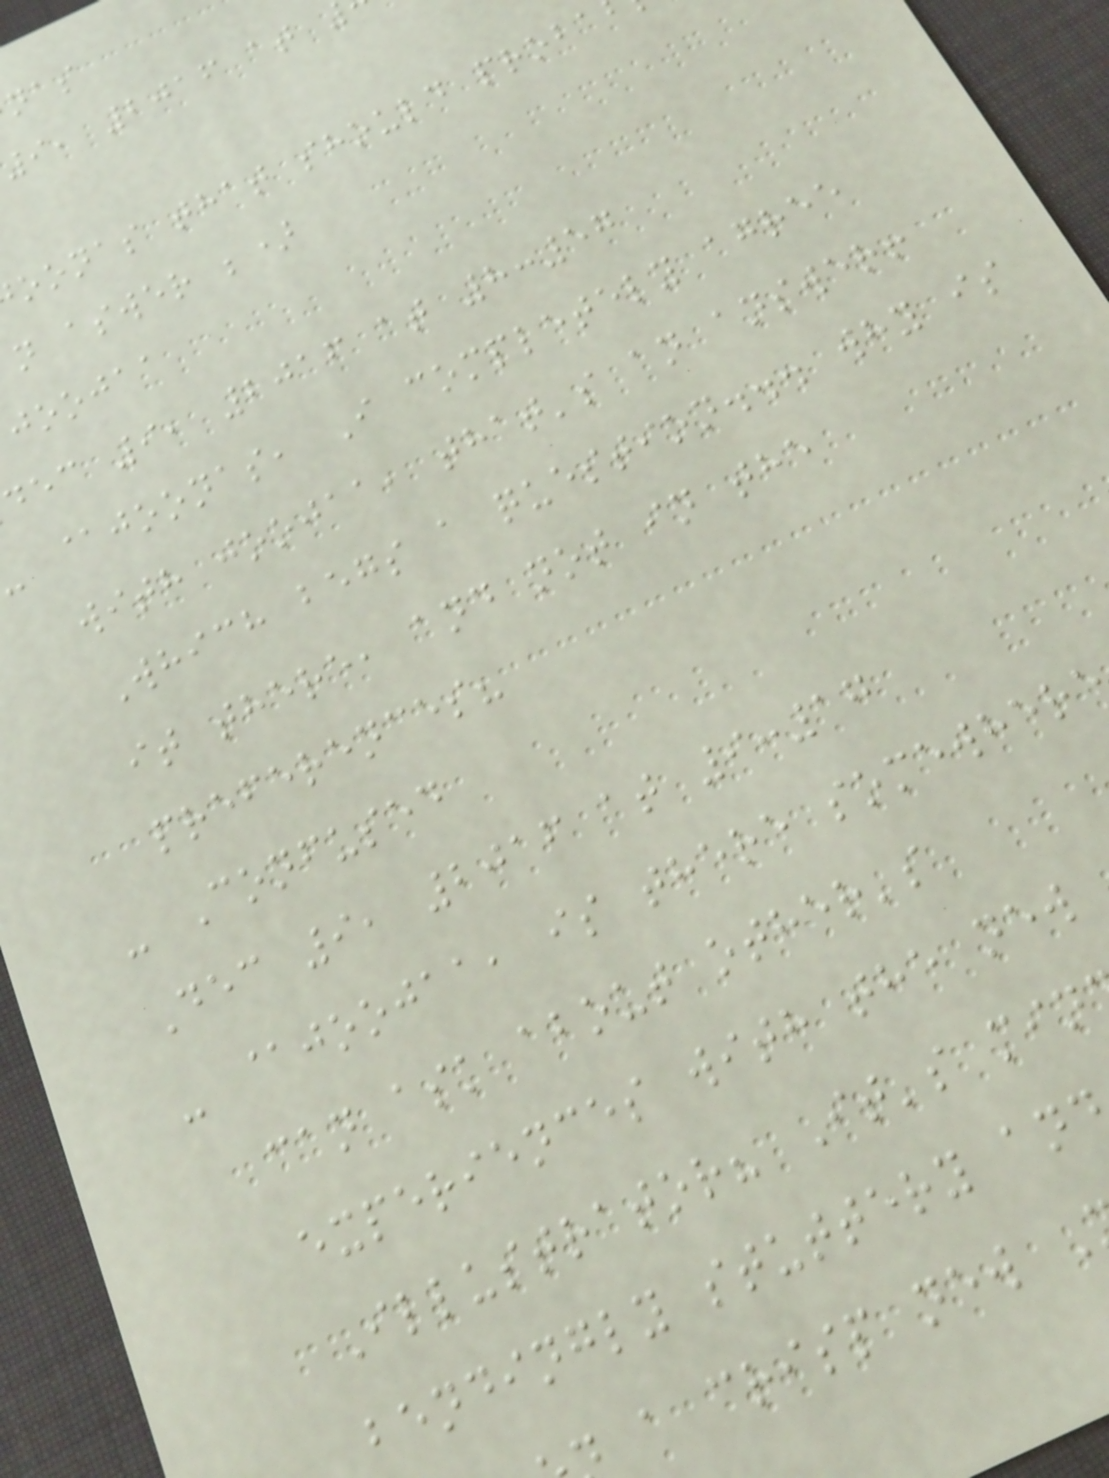9, 2016 at
oonas that should proba
n aswer ;)
joojaa
dec 9, 2016 at 8:57
@joonas, I completely agree
with joojaa, that's an answer!
Which begs a question... why is
it there, and not in the
preferences?
- Confused
Dec 9, 2016 at 9:17
- @joojaa, is there somewher
can ask about other's
experiences with the new
Illustrator? It's min
bendingly stuttery an
a crisp new
